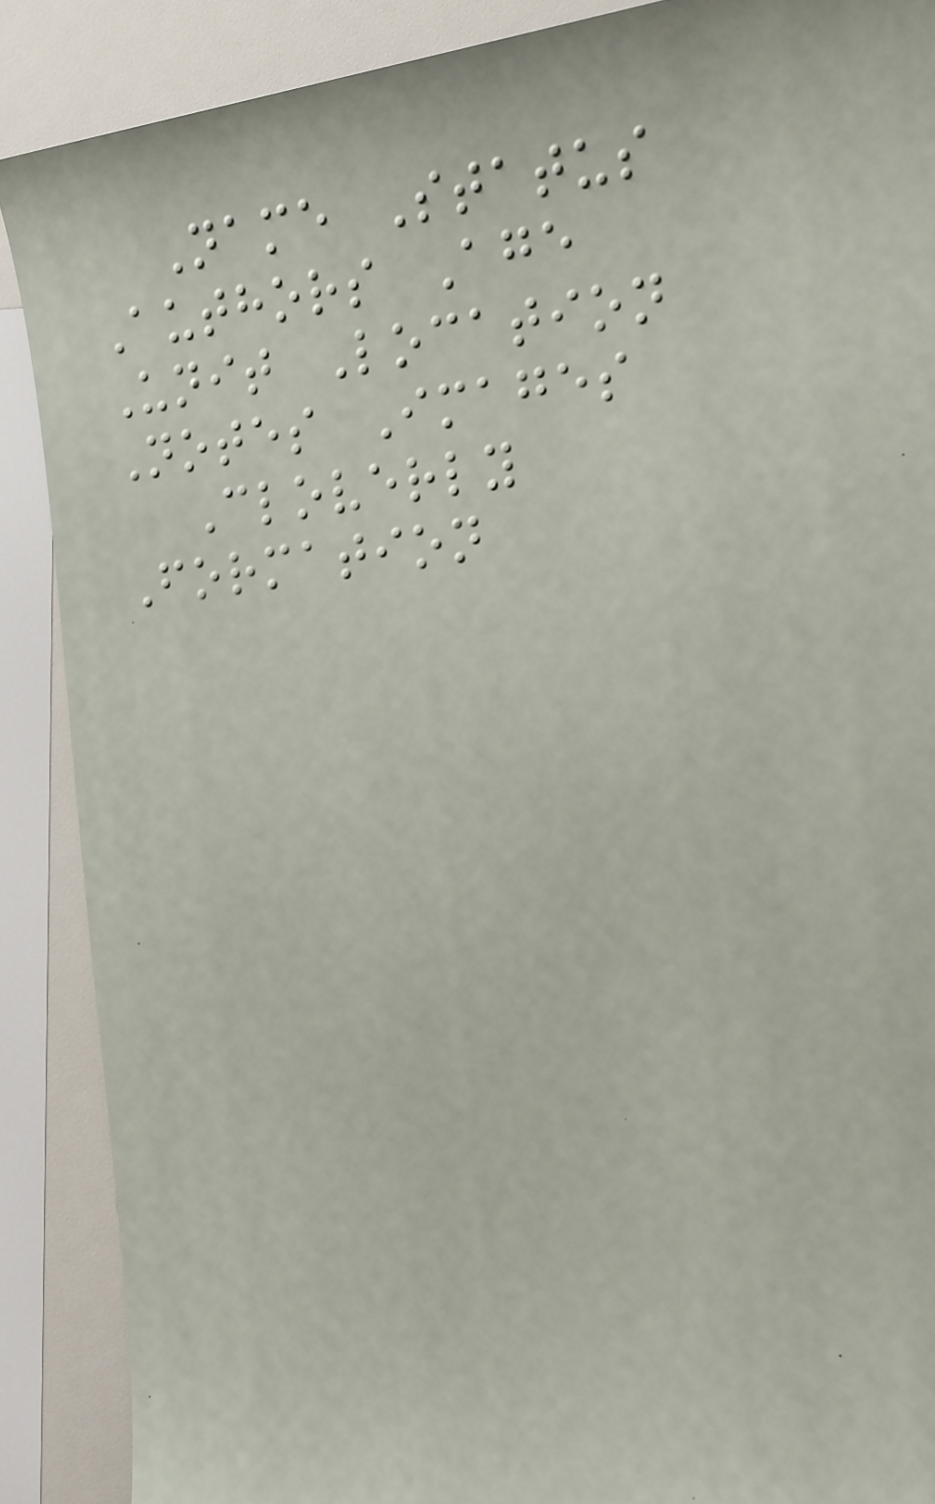Name Status
Authors Age
Unit Location
Notes Images
Cloverly
Formation
